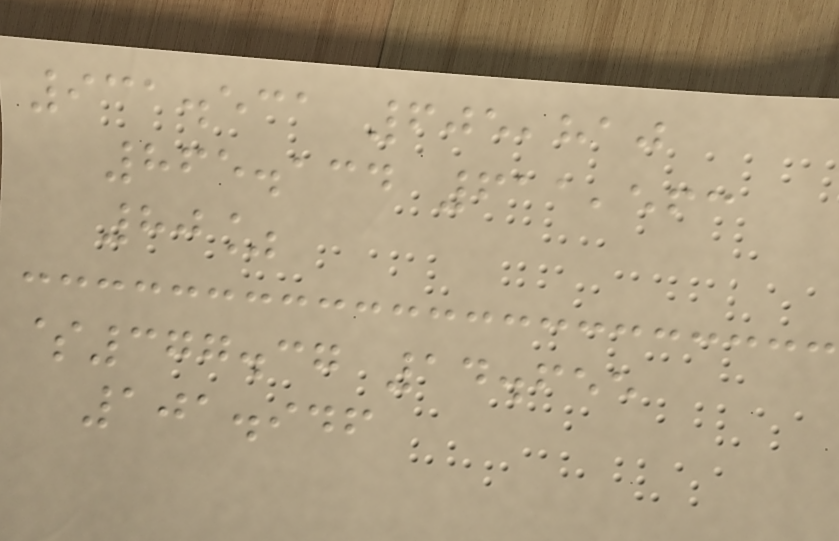931.531 605,810
865.134 611,563
80%
$377.37 14.655
101.946
